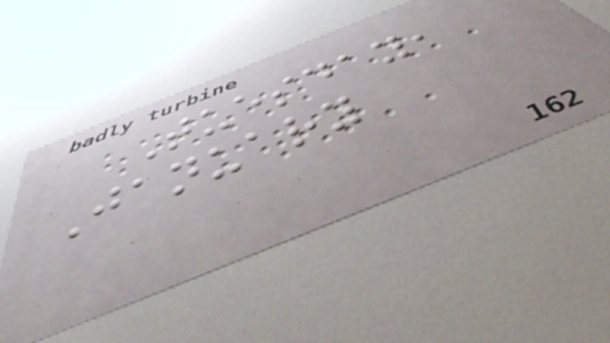Tuesday,
January
